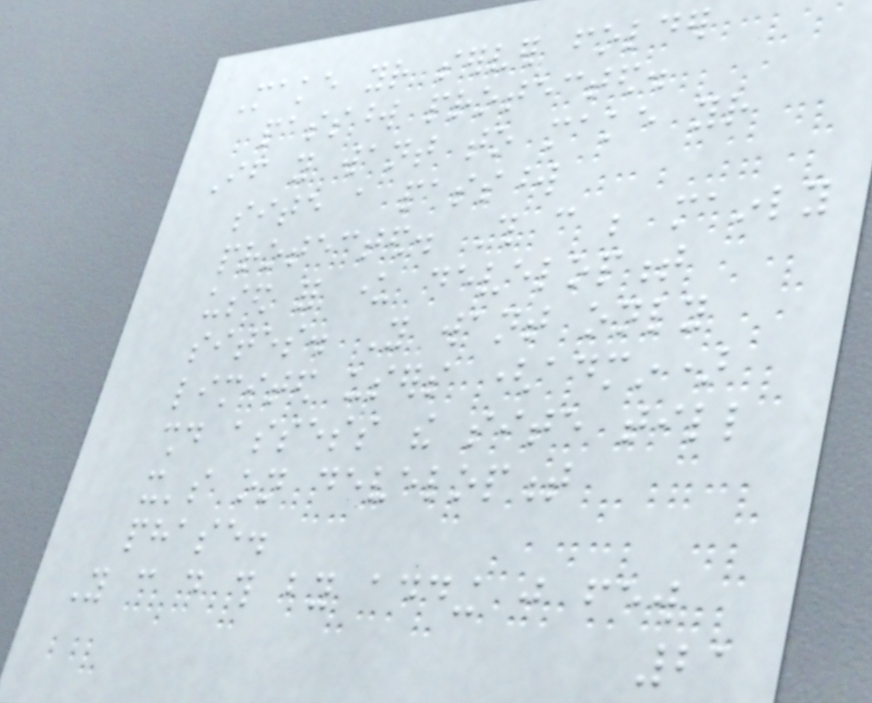Make your server folder
password protected.
If you want to make your
site a password
protected. This can be mainly
used for under development
sites. You want only
limited users (admin)
should assess the site till
it's on development
phase.
You can do this by adding just few
21
